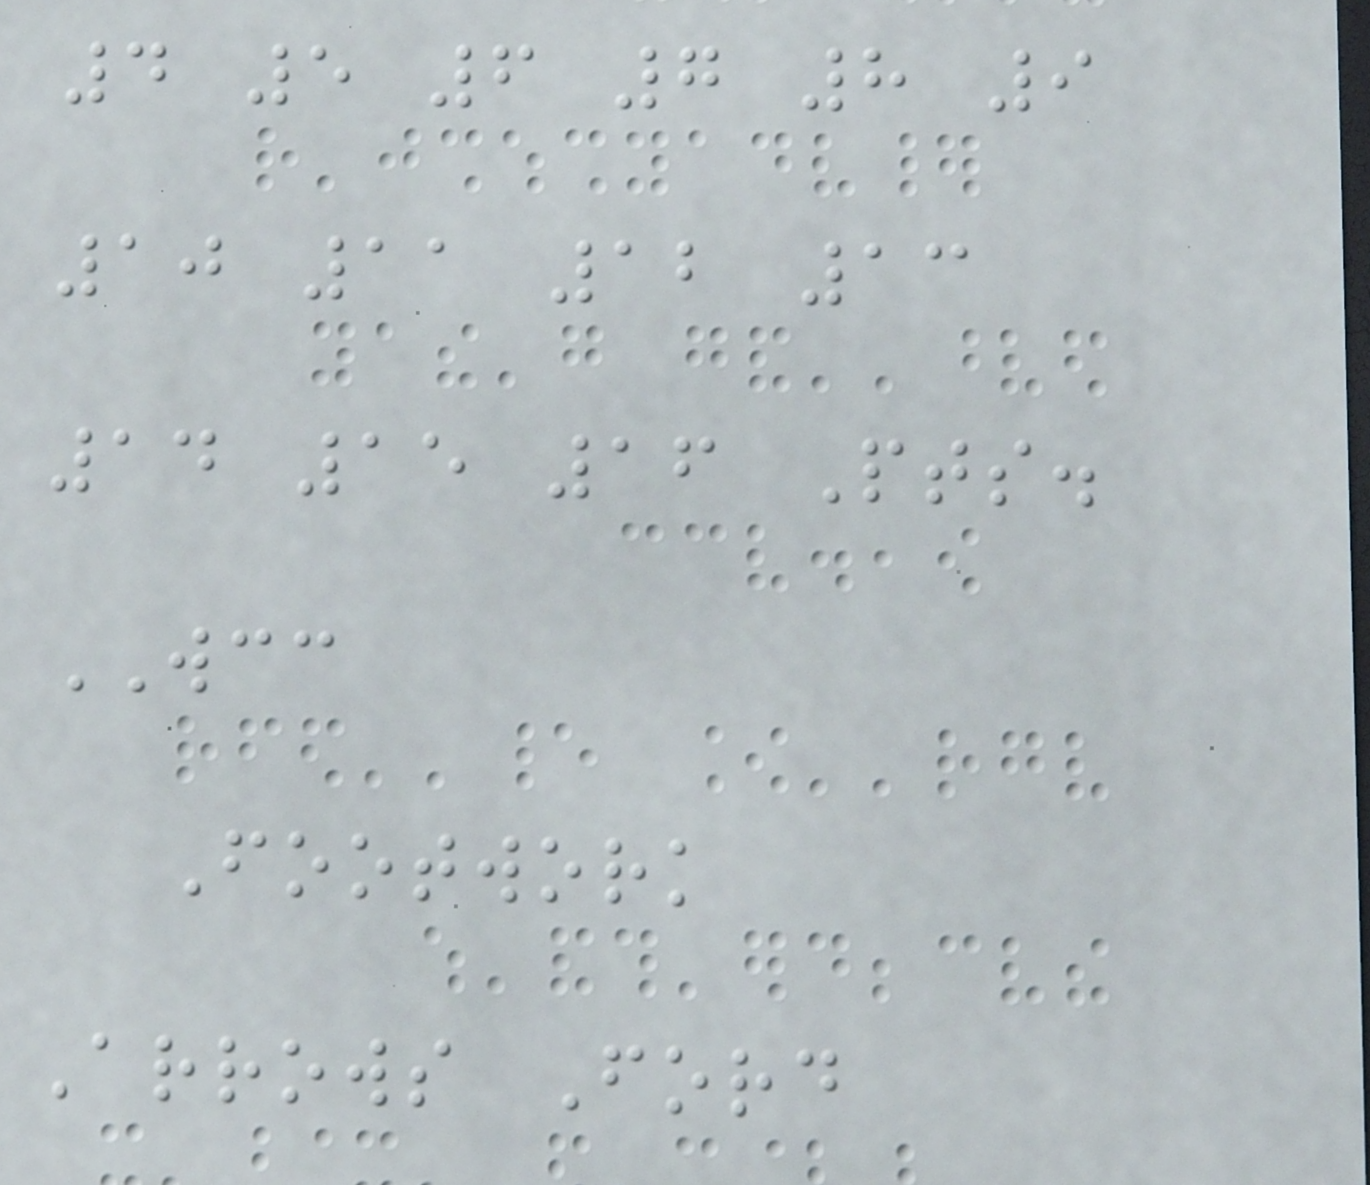4 5 6 7 8 9
10 11 12 13
14 15 16 Pts.
WCC
Footwork
Arrows Ford
